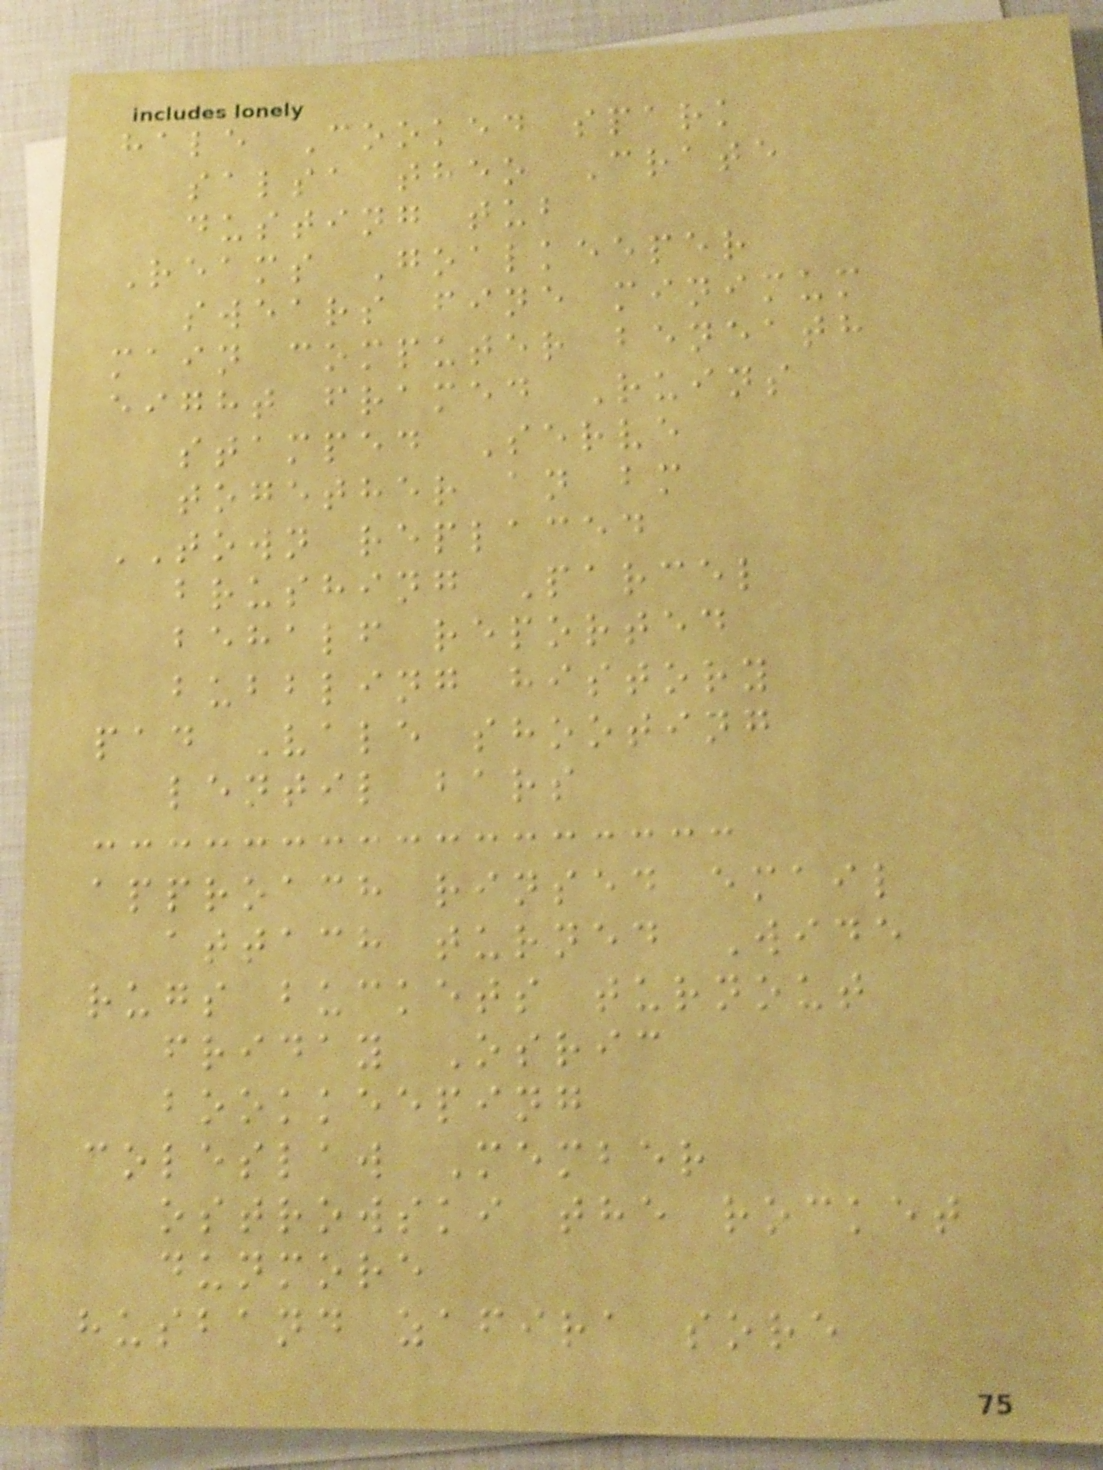hale Cooked spark
salsa theo Crate
dusting tub
Reams Goalkeeper
swears fine minimum
main computer beneath
eight framed Ruins
stamped Serve
together an bm
TOWN replaced
brushing Parcel
behalf reported
bubbling history
pad Vale shooting
lentil bars
approach rinsed email
attach turned Wide
rugs buckets turnout
friday Osric
bookkeeping
coleslaw Member
ostrowski the rocket
dunmore
husband zafira sore
